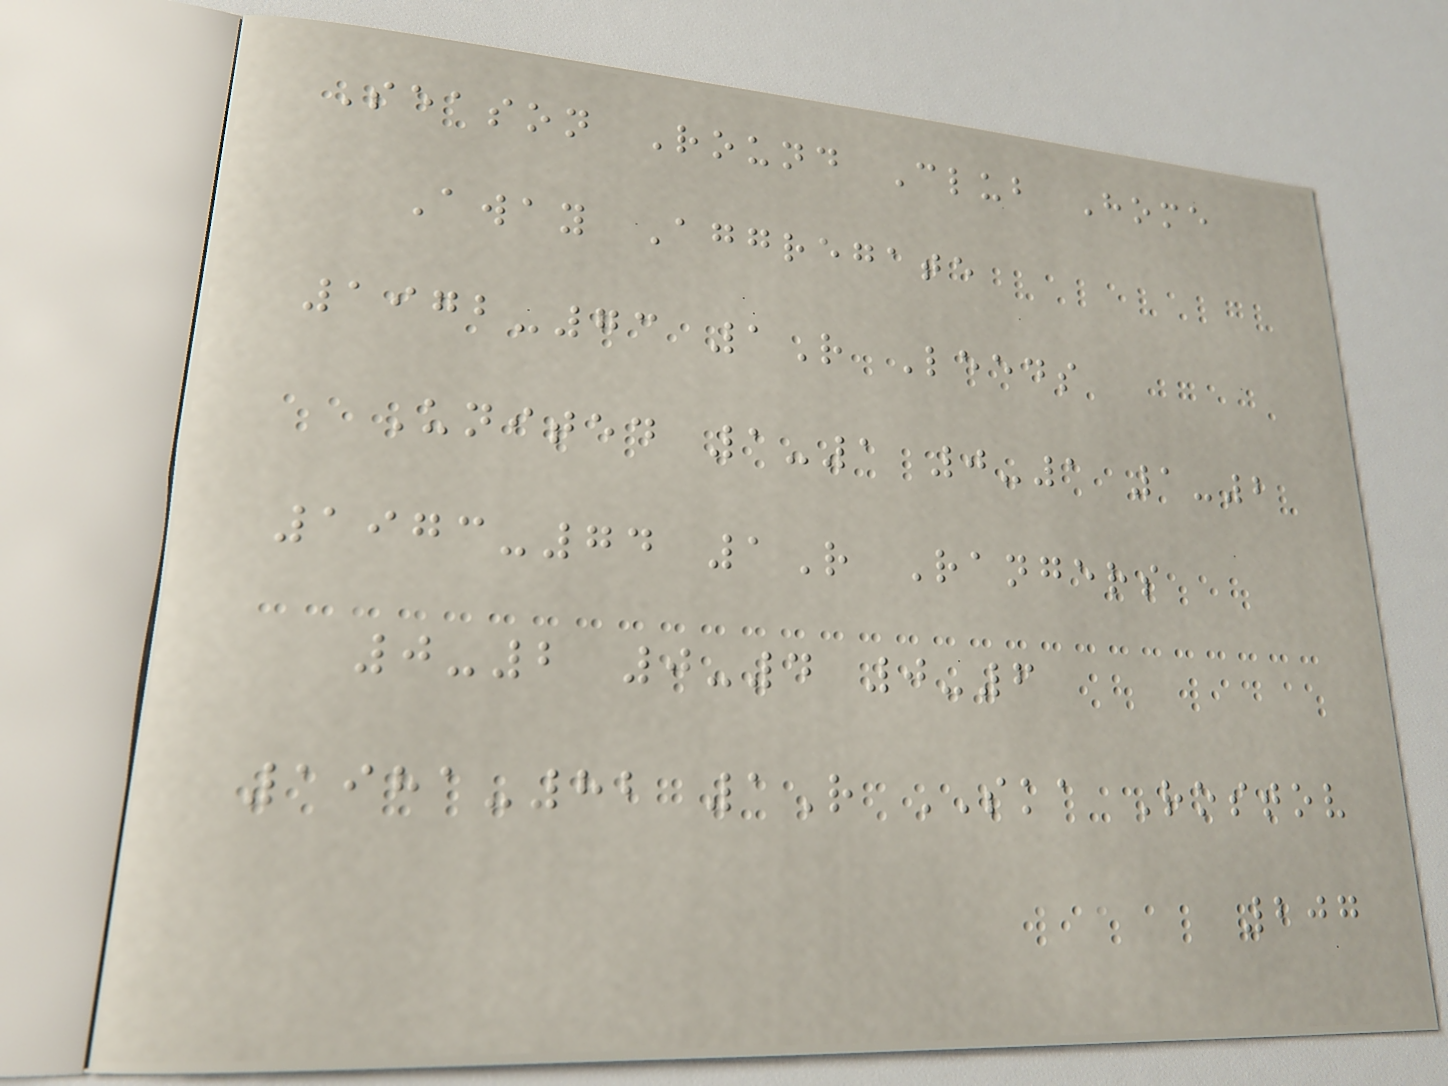Season Round Club Home
Away Aggregate
1972-73 1R Leeds
United 1-1 0-1 1-2
1973-74 1R Rangers
0-2 0-4 0-6
1981-82 1R SKA Rostov
207
